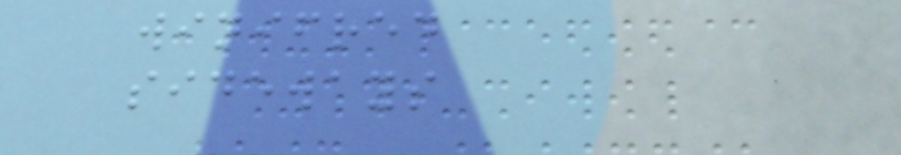winifred
sideways
